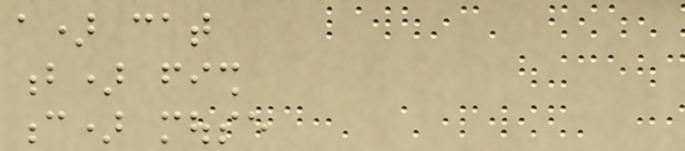a) cat
b) fish
c) mouse
